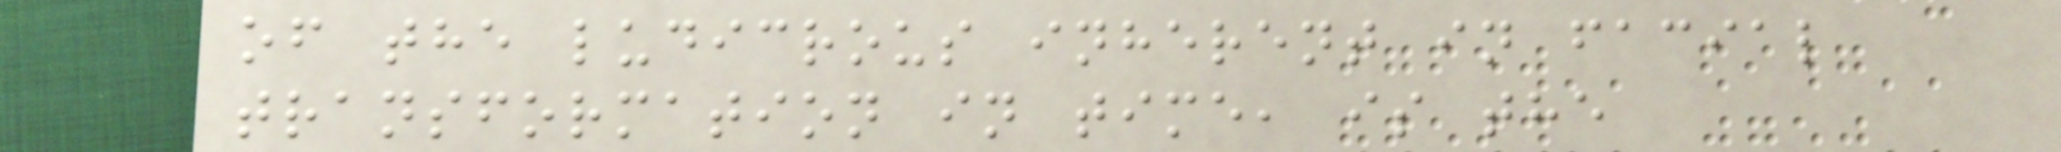of the ludicrous inherent in facial
transformation in time, is the
